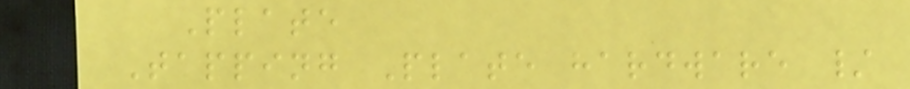Plate
Tapping Plate hardware /
